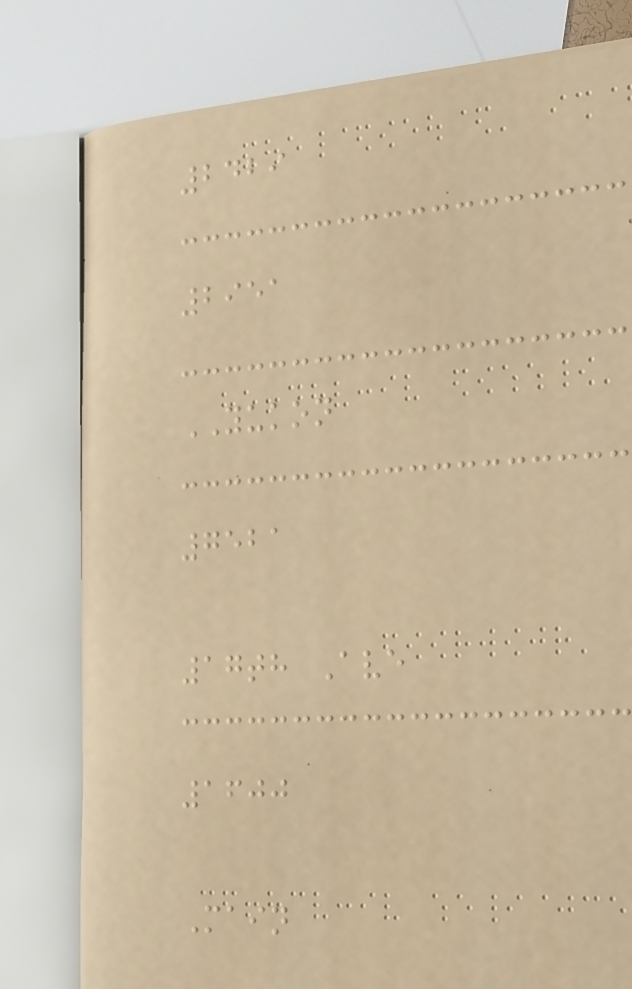2429
2951
YUKON
7521
17th Ave
1600
Main
